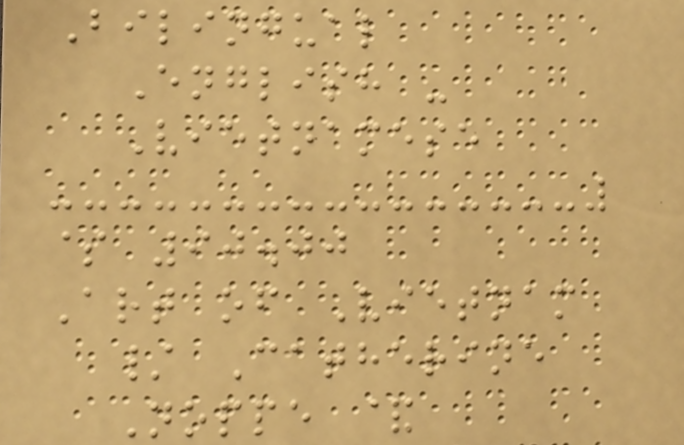Bilingual
English -
Vietnamese
$ 90.00
Art of Vietnam
/ Catherine
Noppe &
